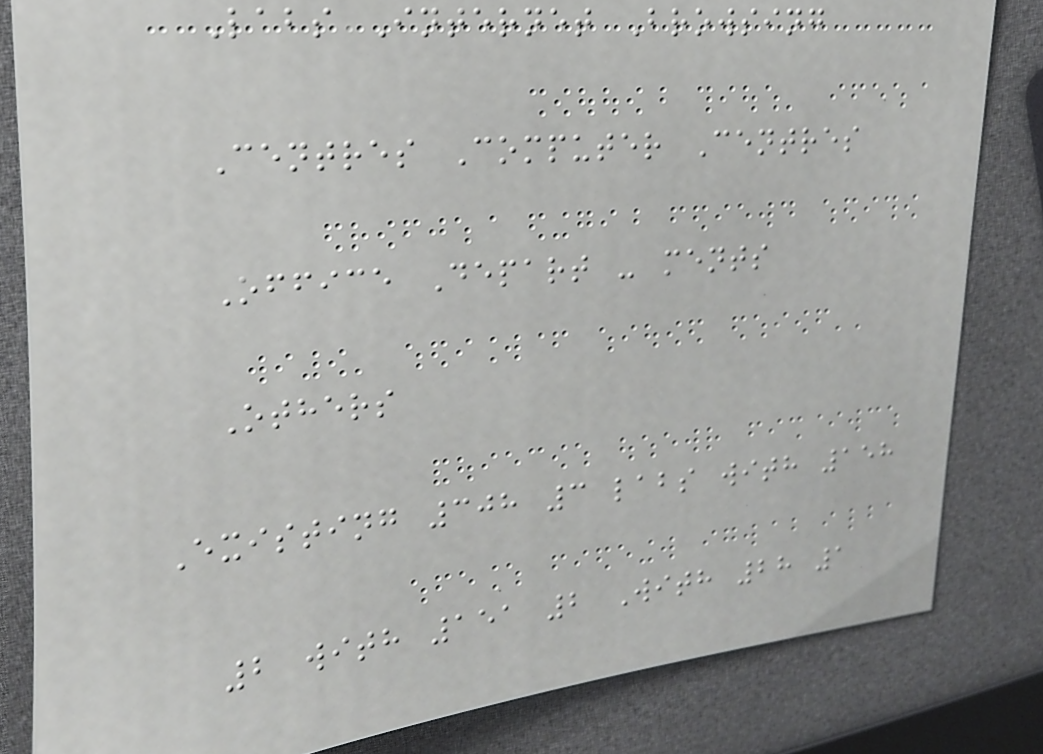Labs Internet Browsing
Centres Computer Centres
Office Depart - ments
Others
Existing 308 3 labs with 158
2 with 151 2 With 28 1
